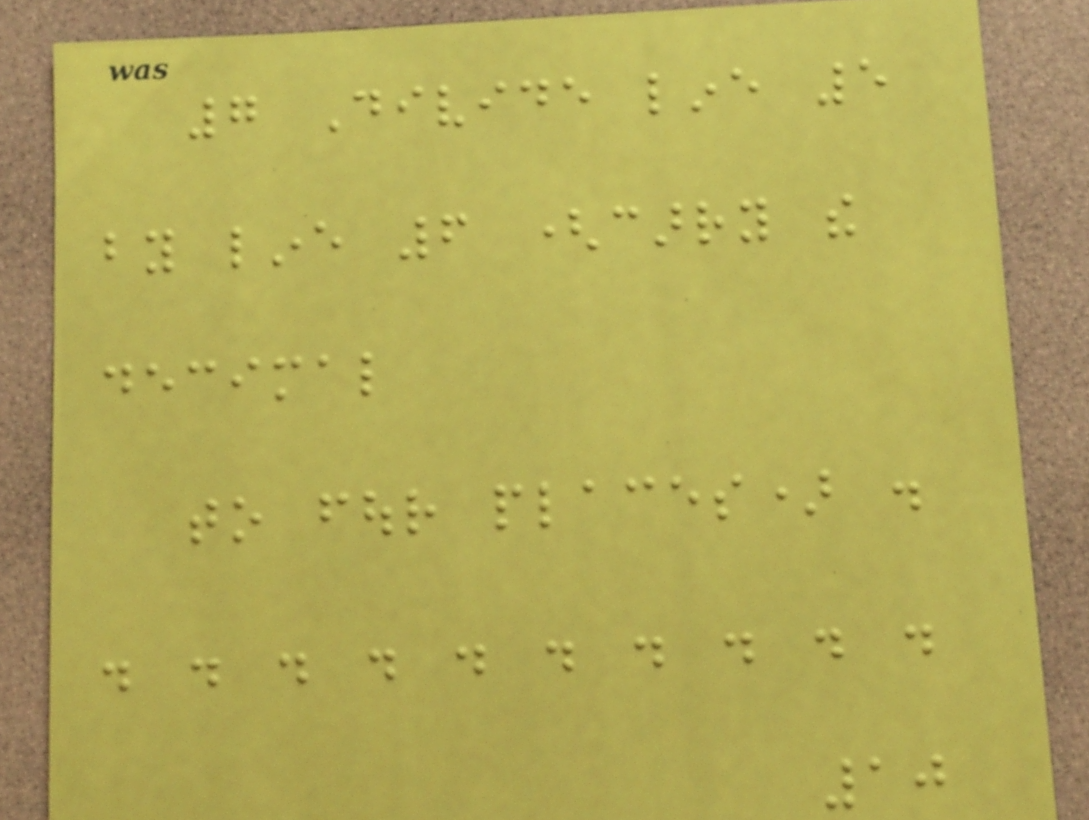7 Divide line 5
by line 6 (carry the
decimal
to four places) .
. . . . . . . . . .
10
